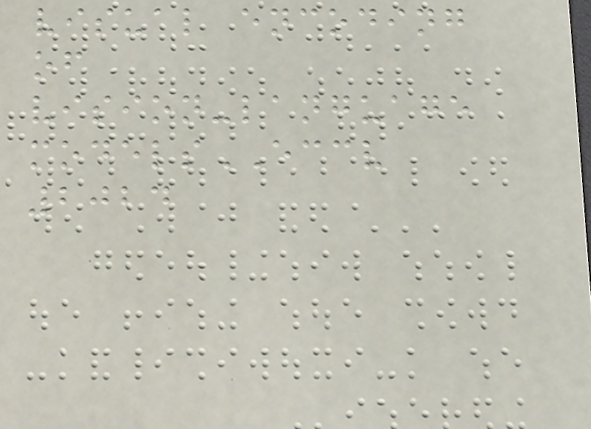visual encoding
of
vision-language
modelsECCV
2024
